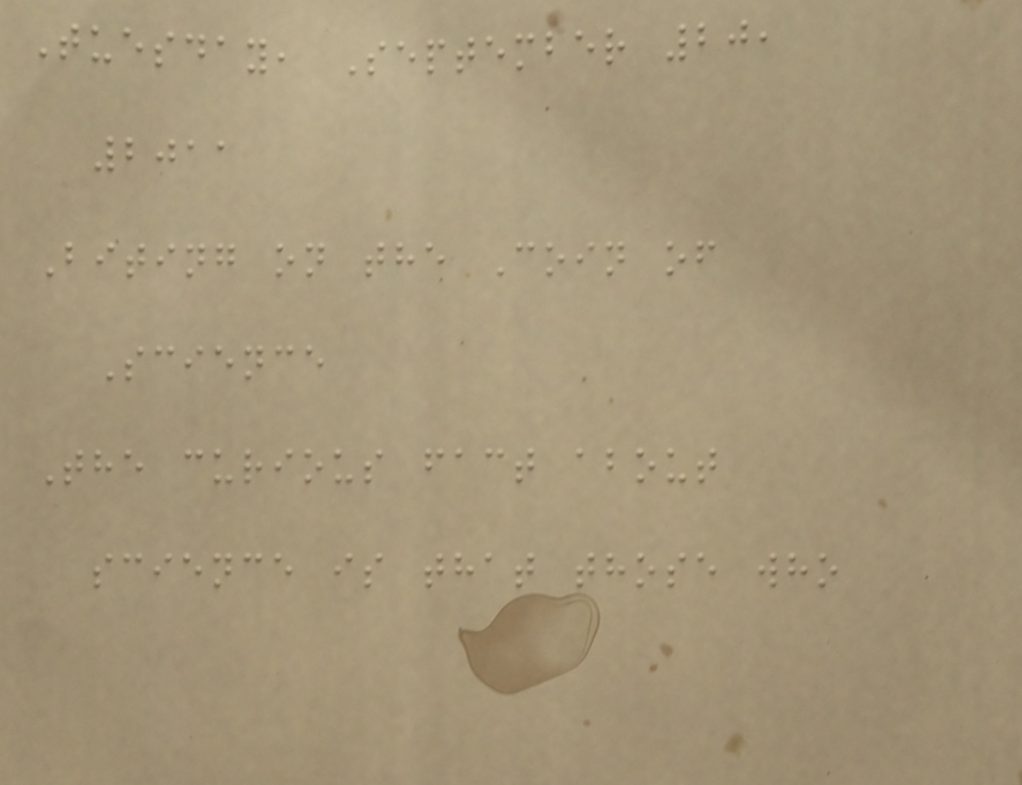Tuesday, September 20,
2011
Biting on the Coin of
Science
The curious fact about
science is that those who
